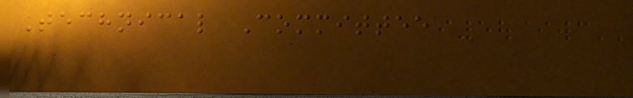Technical Committee
